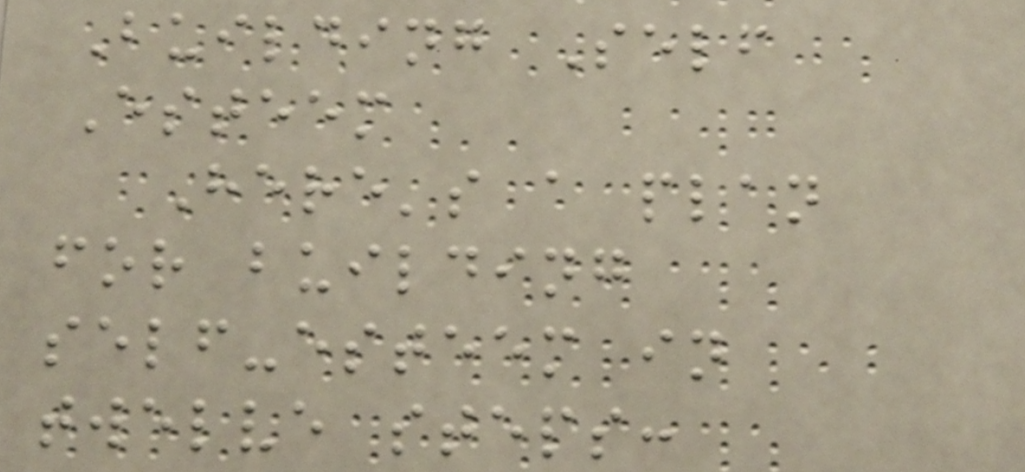Building Self
Esteem
Here's a plan
for building
self-esteem in
twelve steps:
